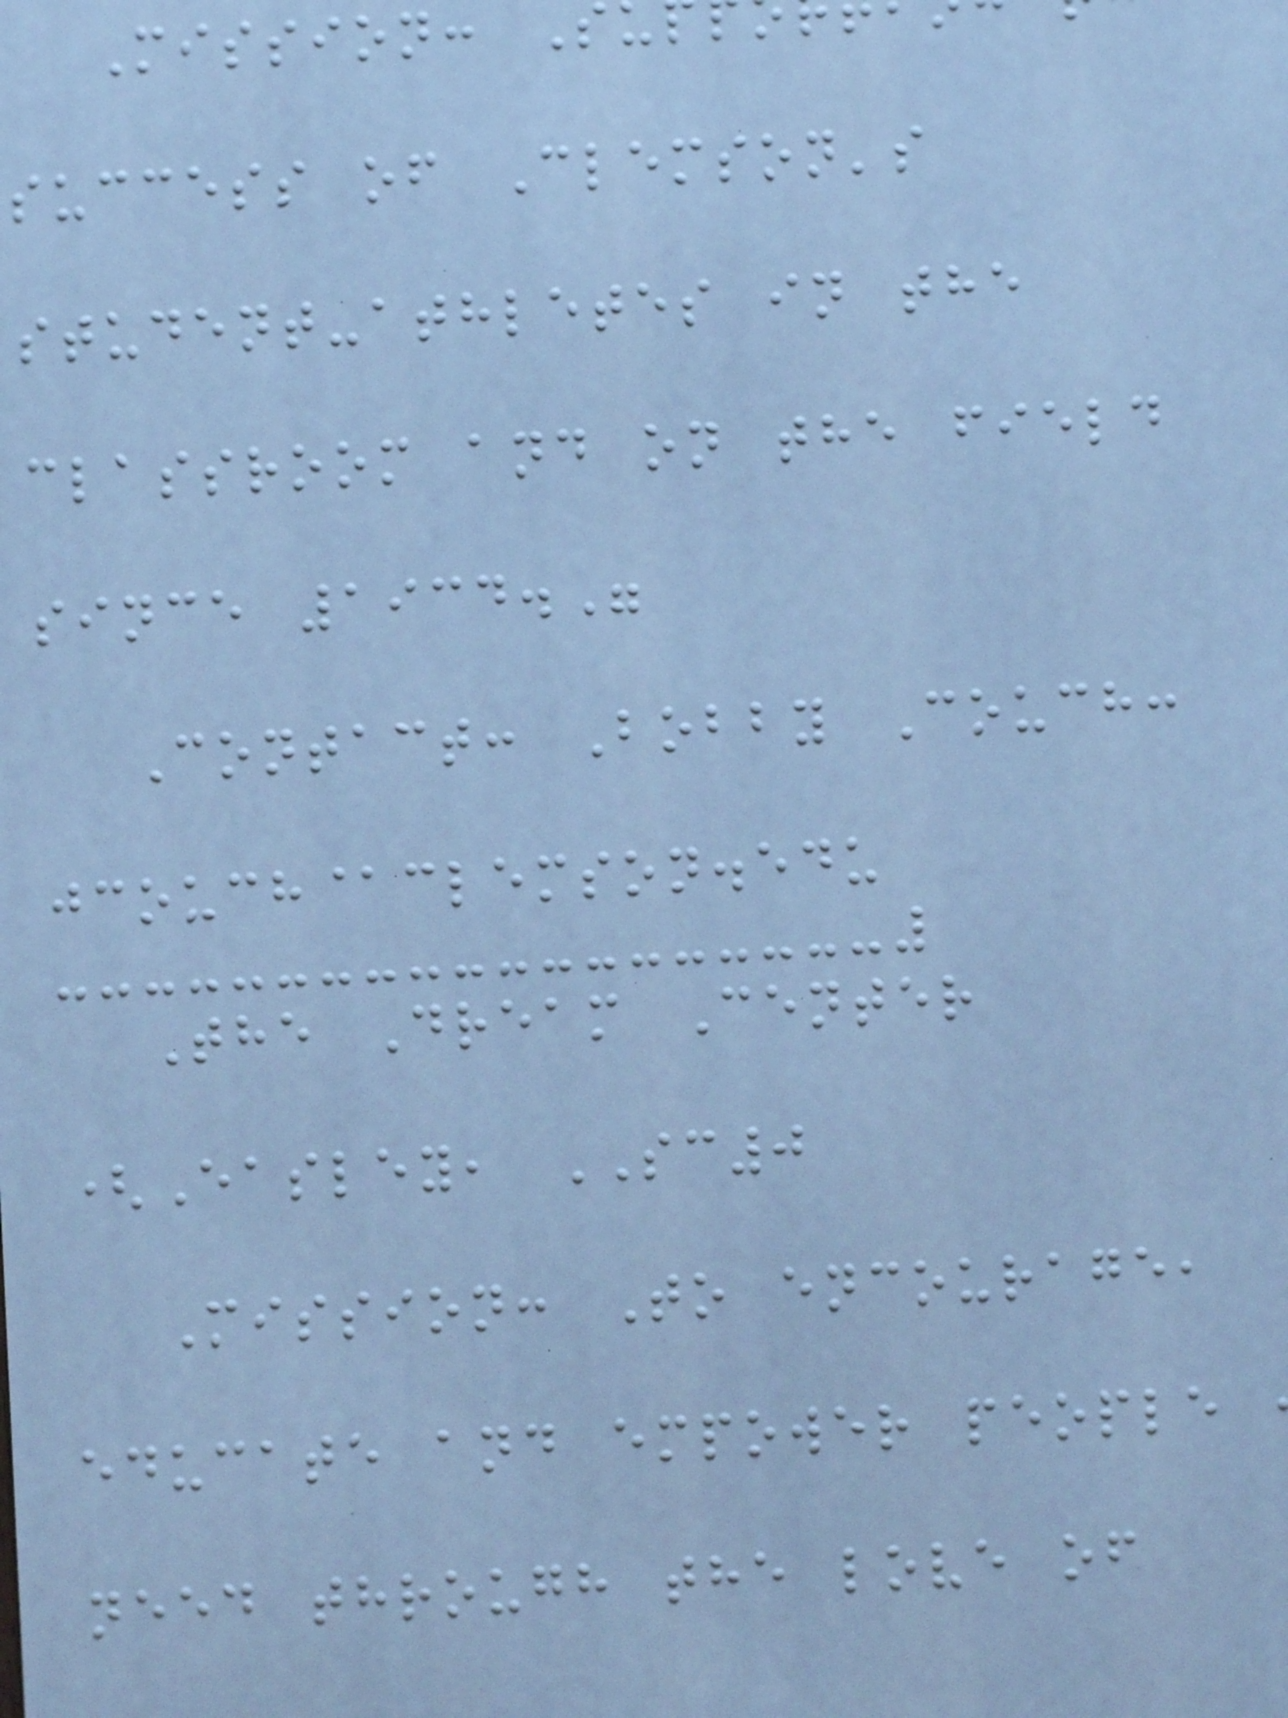Mission: S
success of Clemson's
student-athletes in the
classroom and on the field
since 1934."
Contact: Bobby Couch:
jcouch@clemson.edu
The Dream Center
(Easley, SC0
Mission: To encourage,
educate and empower people
need through the love of
